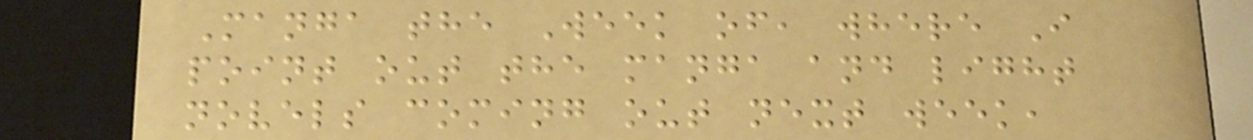Manga the Week of, where I
point out the manga and light
novels coming out next week,
